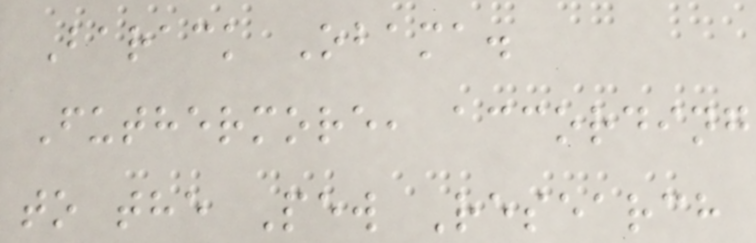Barack Obama.
Futhermore, according
to the Pew Research
